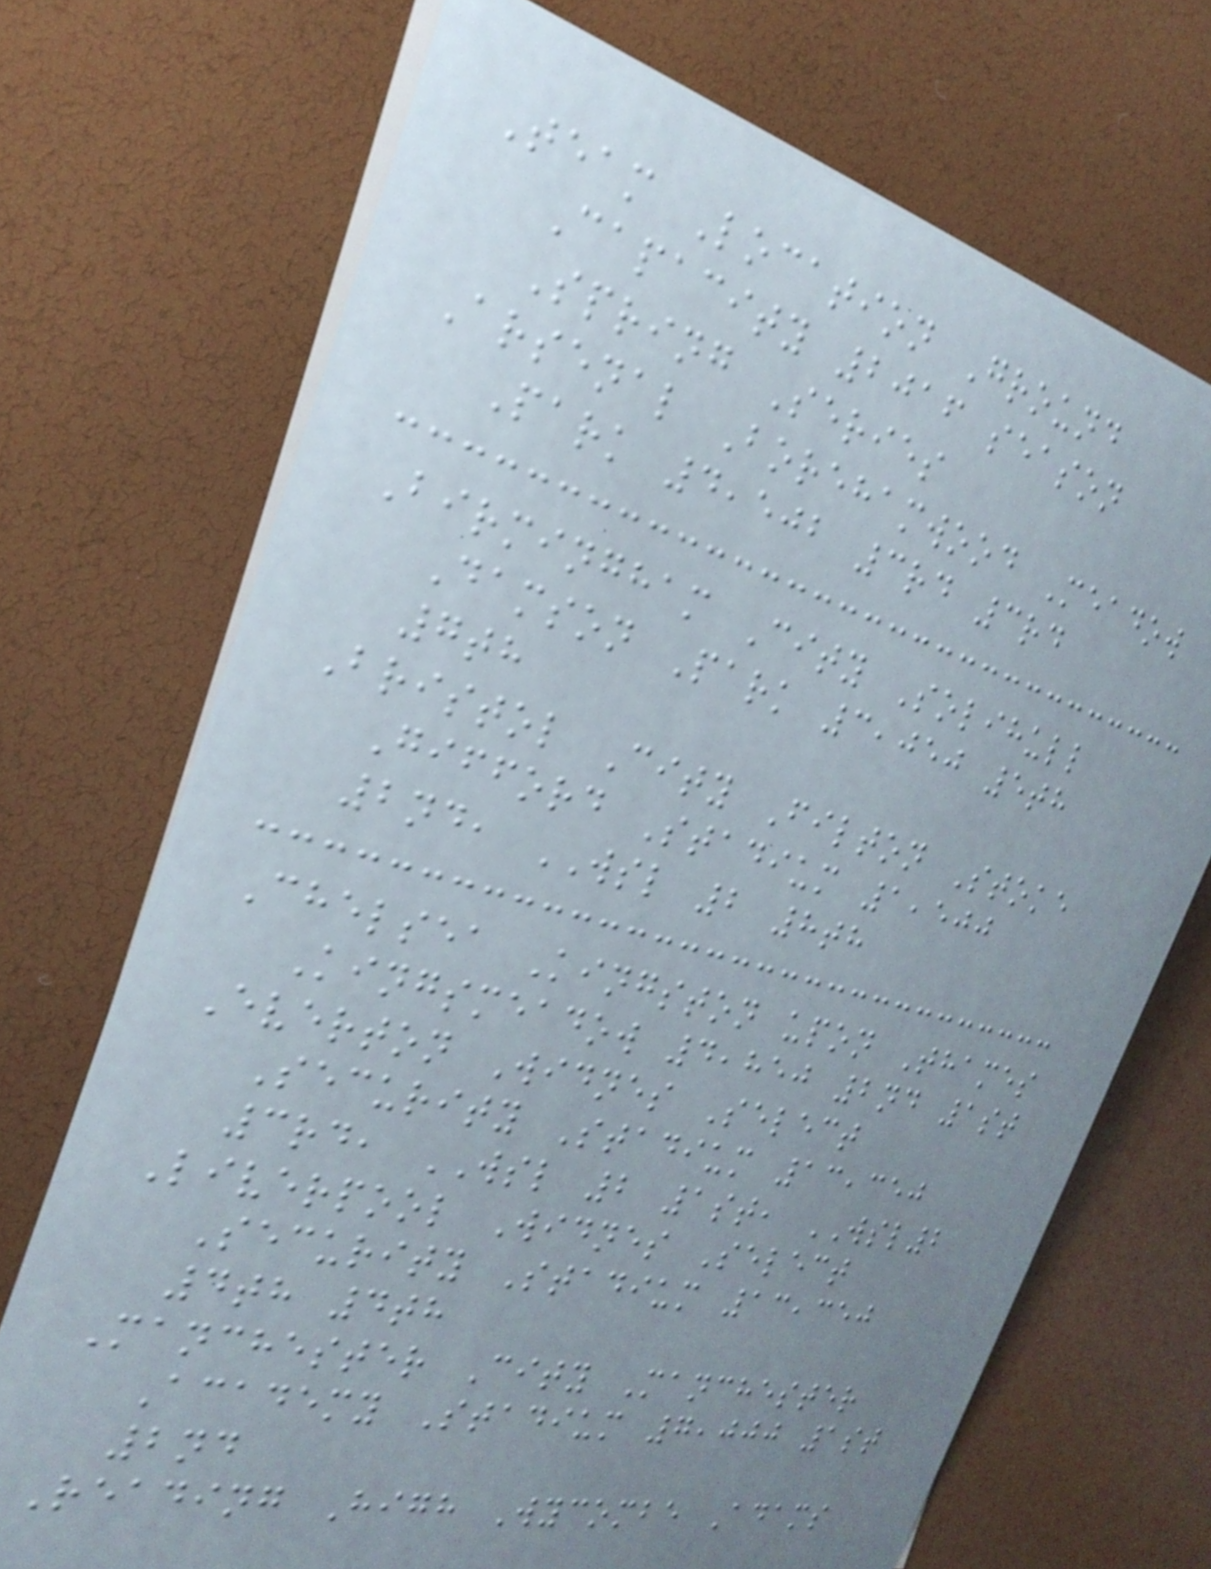Team Location Ground
Capacity 2016 season
Spring Series
Arsenal Borehamwood Meadow
Park 4,502 3rd 3rd
Birmingham City Solihull
Damson Park 3,050 5th
7th
Bristol City Filton Stoke
Gifford Stadium 1,500
2nd, WSL 2 8th
Chelsea Kingston upon Thames
Kingsmeadow 4,850 2nd 1st
Everton Widnes Select
Security Stadium 13,350
3rd, WSL 2 1st, WSL2
Liverpool Widnes Select
Security Stadium 13,350
4th 4th
Manchester City Manchester
Academy Stadium 7,000 1st
2nd
Reading High Wycombe Adams
